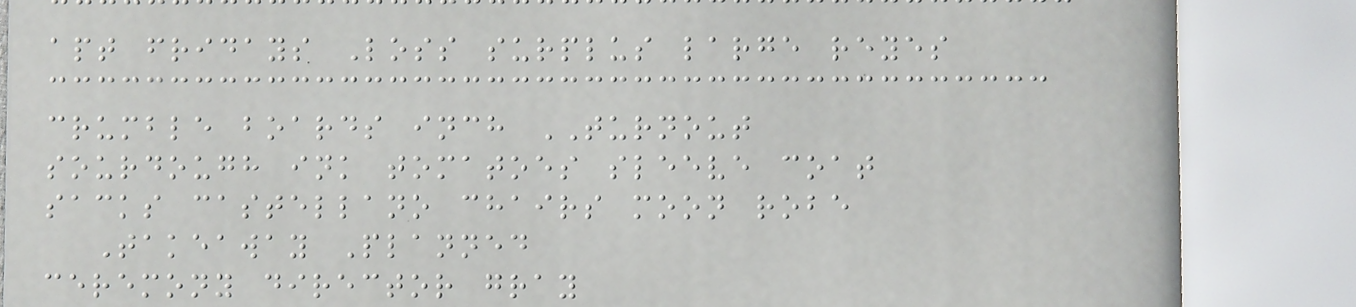apt fridays Loss surplus large reyes
crumble boards inch TURNOUT
sourdough ink tomatoes sleeve coat
sacks castellano chairs moon robe
Takeaway Planned
ceremony director gray
